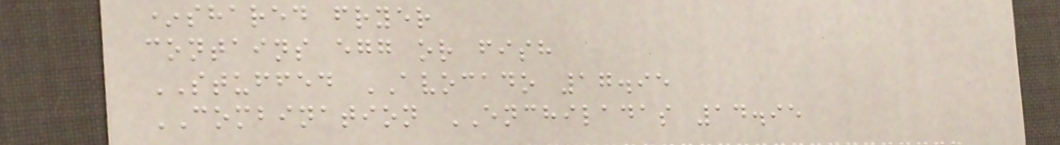*shared fryer
contains egg or fish
STUFFED AVOCADO 17.95
COMBINATION ENCHILADAS 14.95
